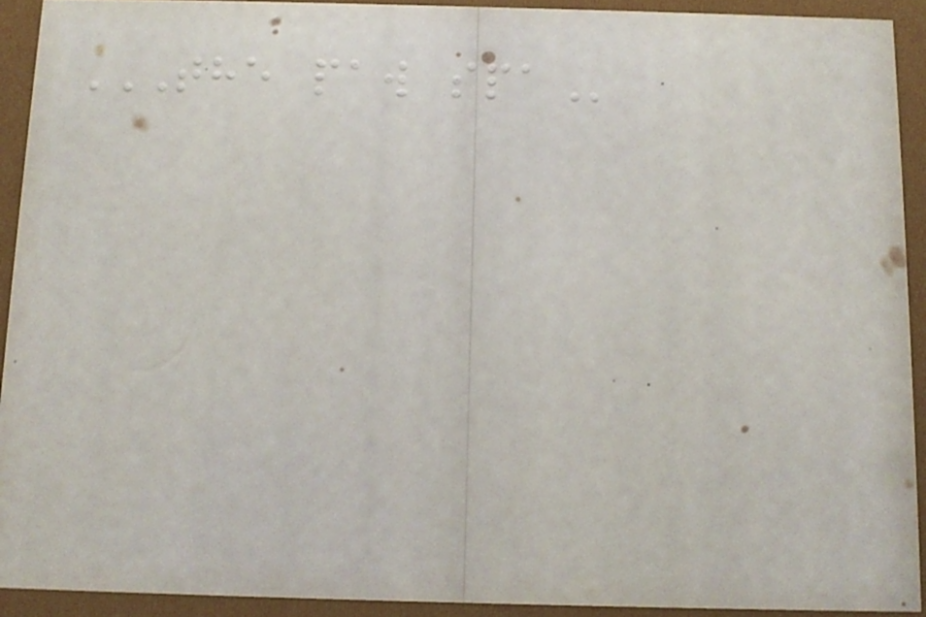THE PAW SPA
